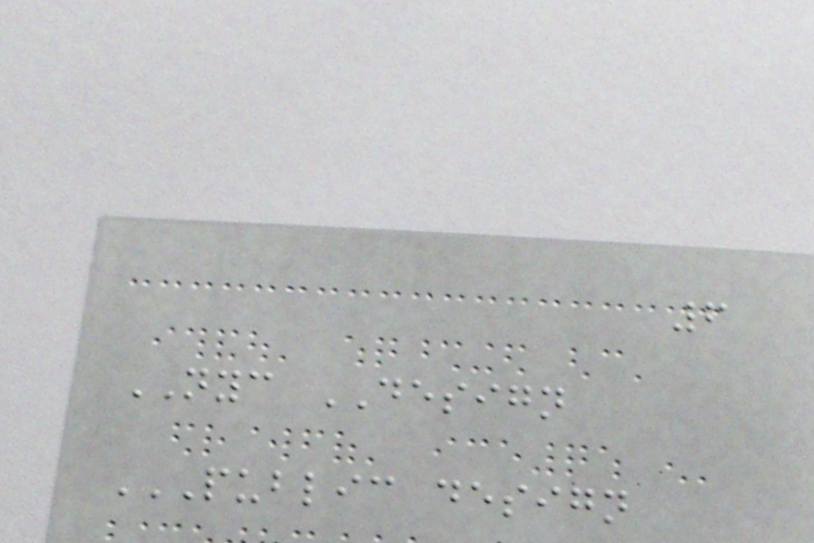6
NYC DESIGN
PUBLIC DESIGN
